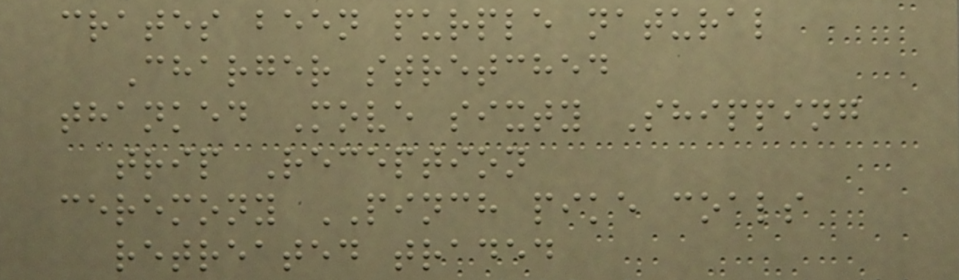crates been purple natural
Charger stretched
thanked Move sixty Shipping
trip Reception
ceremony PINCH pike coals
retreated traded
